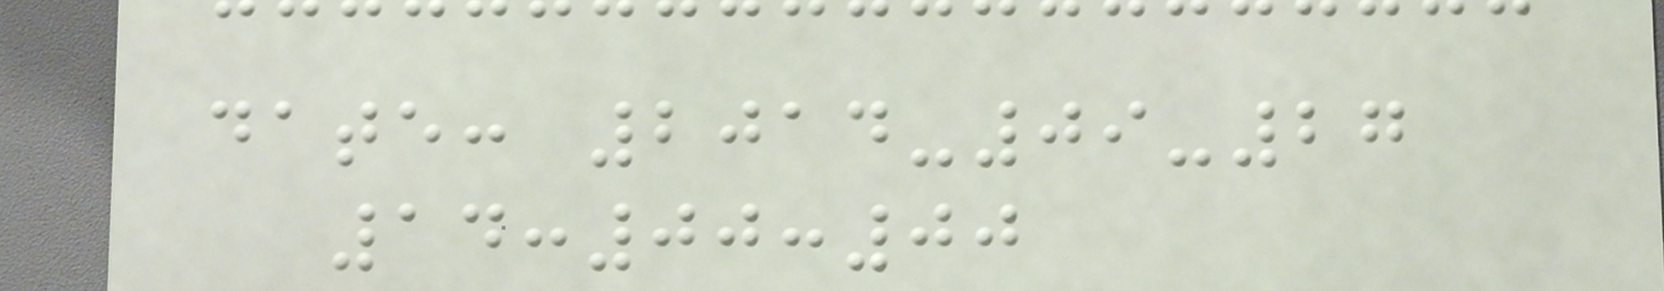date: 2014-09-27
14:00:00
